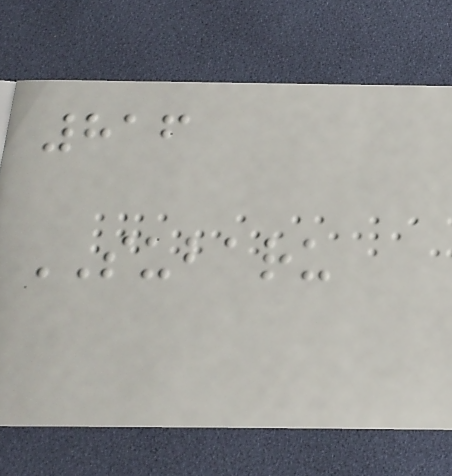816
SUBARU
